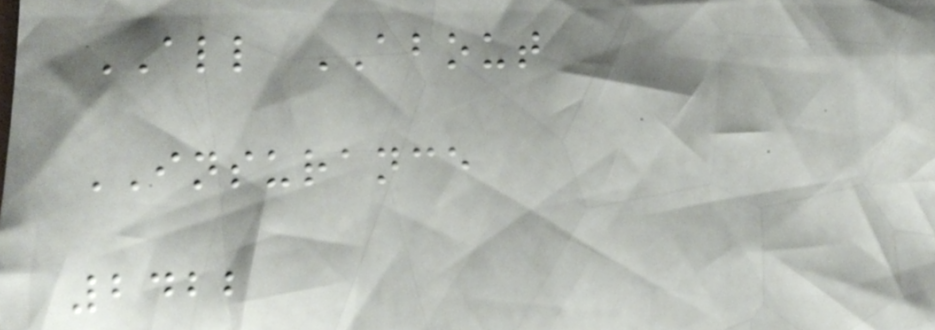ALL ABOUT
INSURANCE
2422
